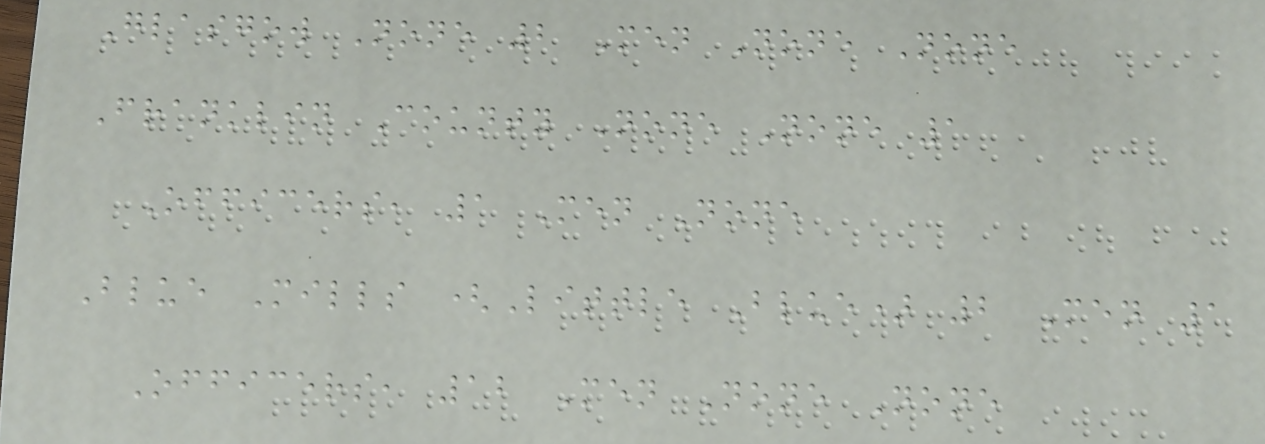Glasgow None 2 Men None None
Franklin County None None 1
Officers, 1 Men None
Blue Mills (Little Blue) 2 Men 1
Officers, 12 Men None None
